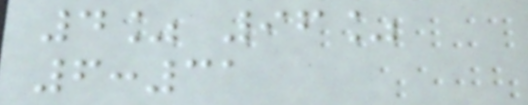4% 96%
6:31
